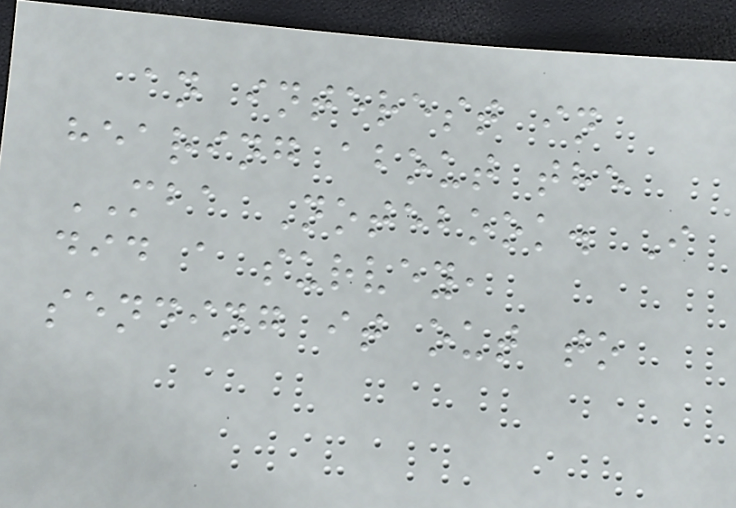an interest in
hearing about the
MBA Notebook. I
did a survey,
sending it out to
